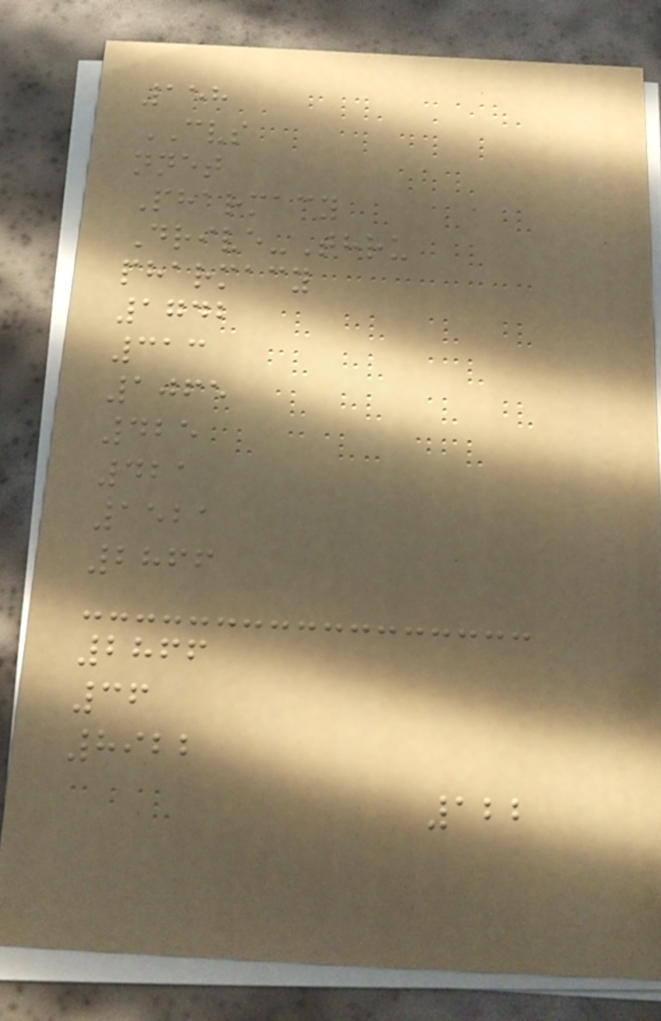158
CVS
nnet
Pharmacy
Drive-Thru
pharmacy
1742
313
1065
425
421
1521
2866
2866
36
8922
122
